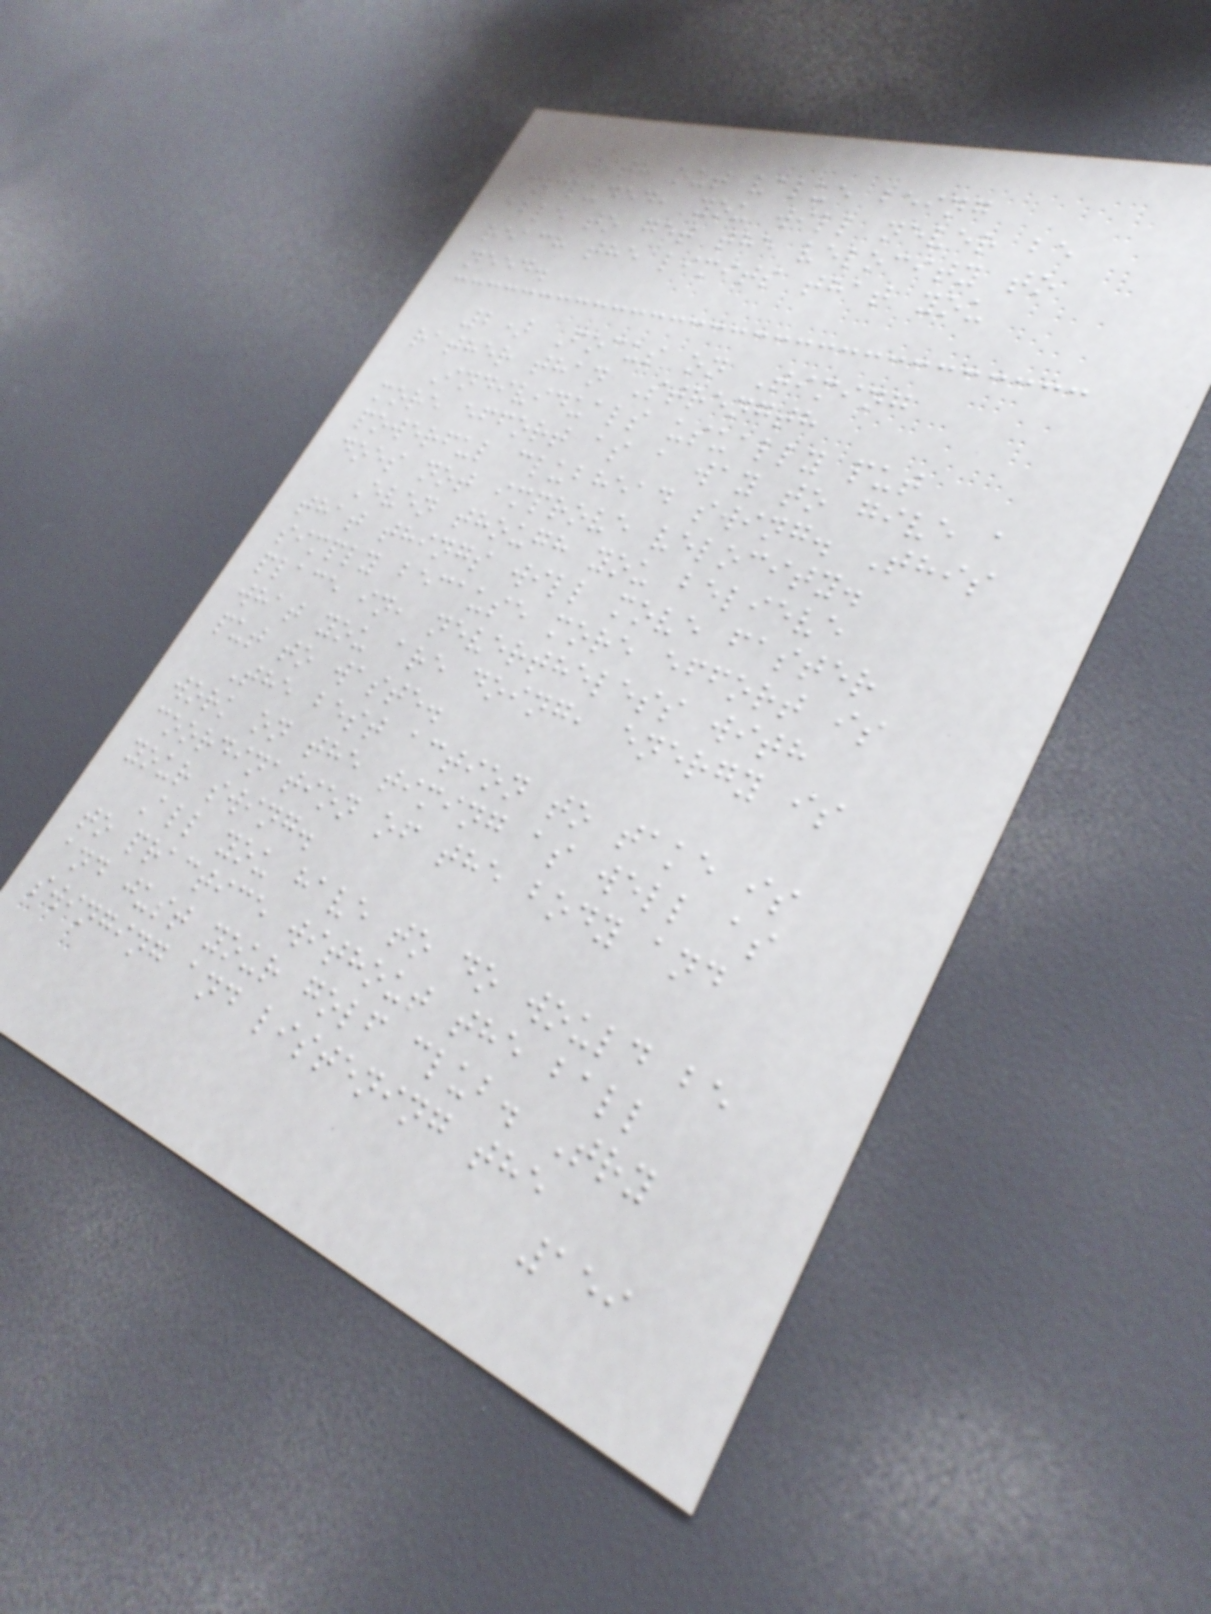With out value being
included, you will never be
able to get the velocity to
reach the limits that you
need.
2) Focus on Timing
rather than Strength
Individuals usually put
more effort as a way to give a
powerful clubhead swing. This
does not improve velocity.
Even though you believe
that things will move faster
simply because more effort is
place in, nevertheless with
what you are doing, energy is
put to waste.
The best action to take is
work on the timing as well as
coordination of the body and
your swing.
All you have to do would be
to practice without the ball
and just your golf club. Try
swinging and listening the
159
